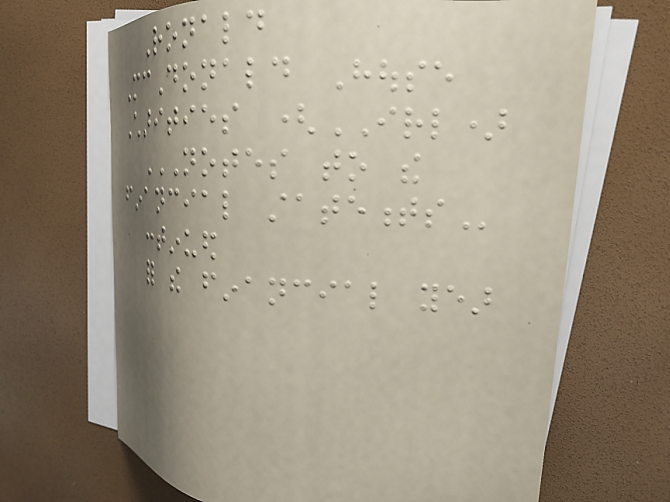Ronald
McDonald House
Charities (IRL)
NOTES TO THE
FINANCIAL STATEMENTS
continued
for the financial year
